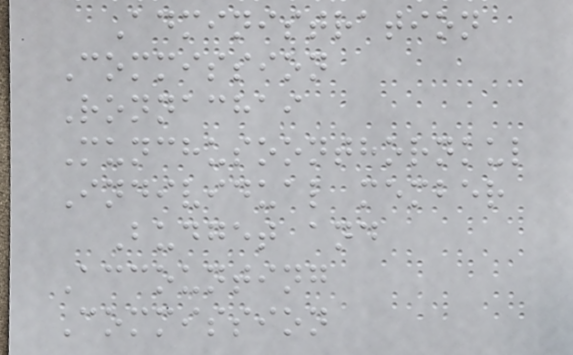Administration
Commission
Ronnachai
Munchusoonthornkul
Individual member
Budget and
Accounting
Commission
